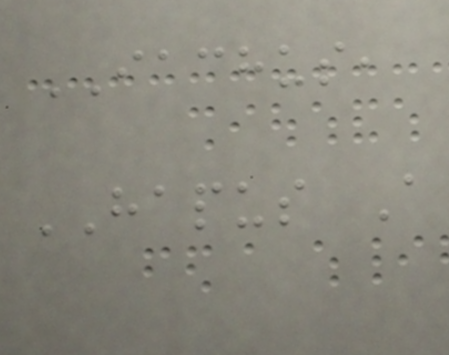IACHUS,
HAPUS A
